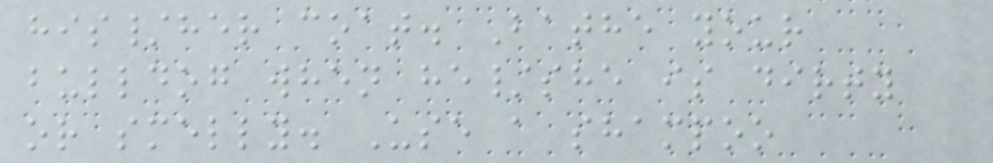his/her coat. Bathe your
bulldog when he/she is dirty
or smelly. Use a shampoo
